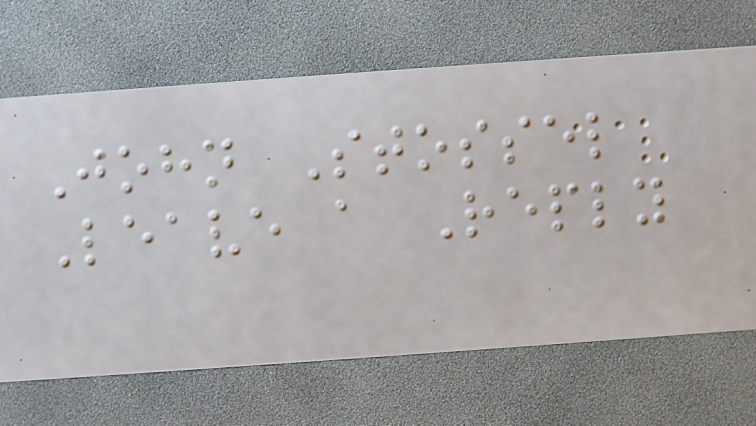John Stossel
Leave a Reply
